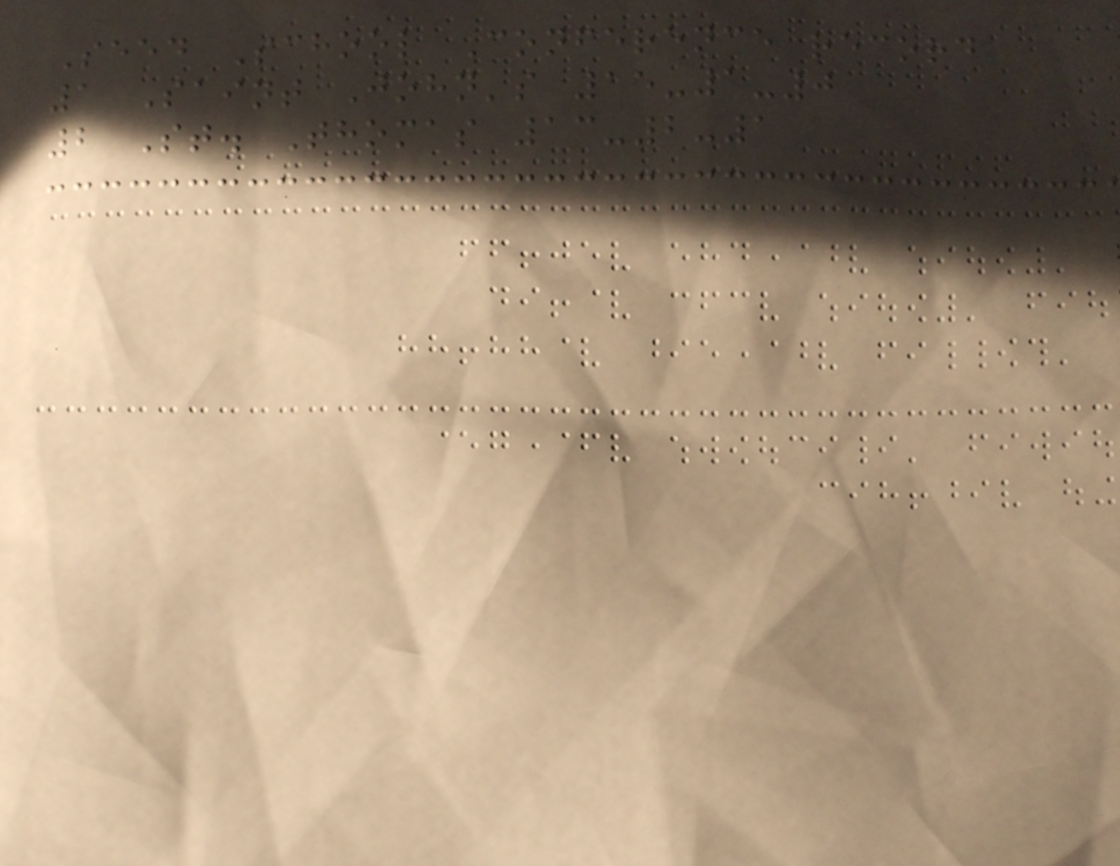Seed School Conference record
1 Saint John's 15-1-0
2 St. Thomas 13-2-1
